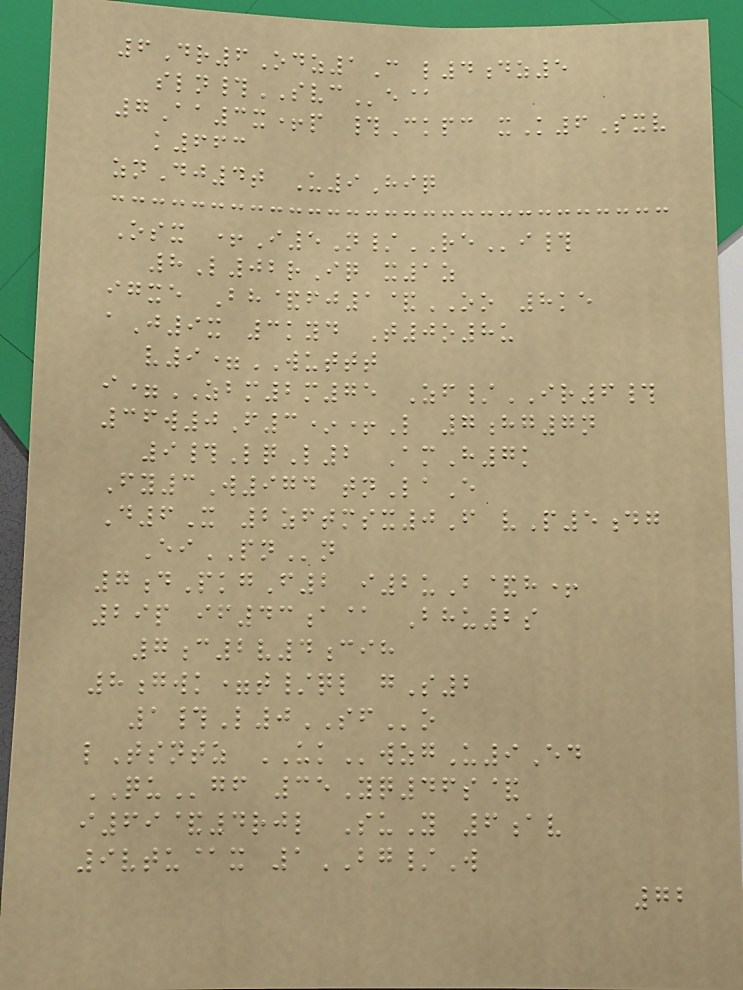6Dr6Odz1C l4dz5
sln#SVCe@
7Aa3x+p #Ckpc xK6Sxv
k663
znDj4t U9Hiq
Osx +I5N/REi#
8L02rIq x1z
igxe Bh&fj1&OO 8ke
aJ9x 3kyd T0o8u
v9=WUTTT
i=ZBM2m75 Zf/IR6#
36w0F3*+L 7hg7n
9#LqL2 AmH7k
Fy3W974 tnLaE
D6X 2zftmsx0F vP5dg
EiPNn
7dPkgF2 i2uB&h+
29p if43a@ Bhu2s
7c2v4cih
8gwk=t/ql gS2
1#L0SFo
lTsntz UKwzgU9Ed
QUgf 35Yq46s&
i69&4rjl SuY 6av
9vtu@x 1BG/W
72
